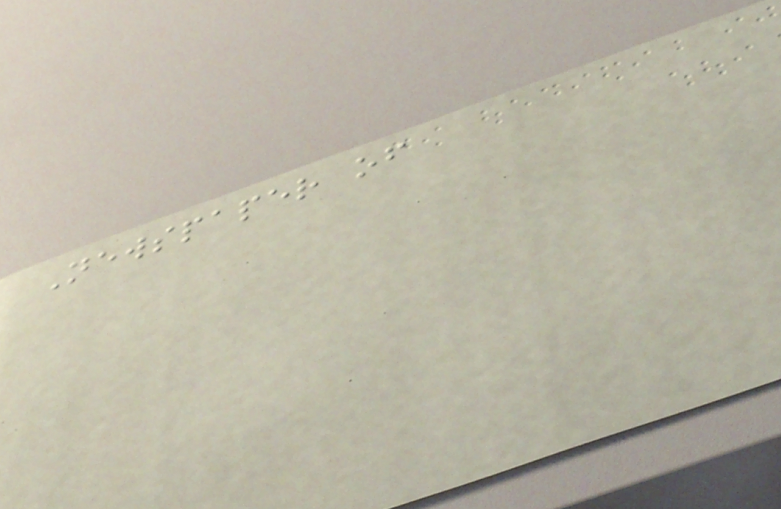Newspaper of
